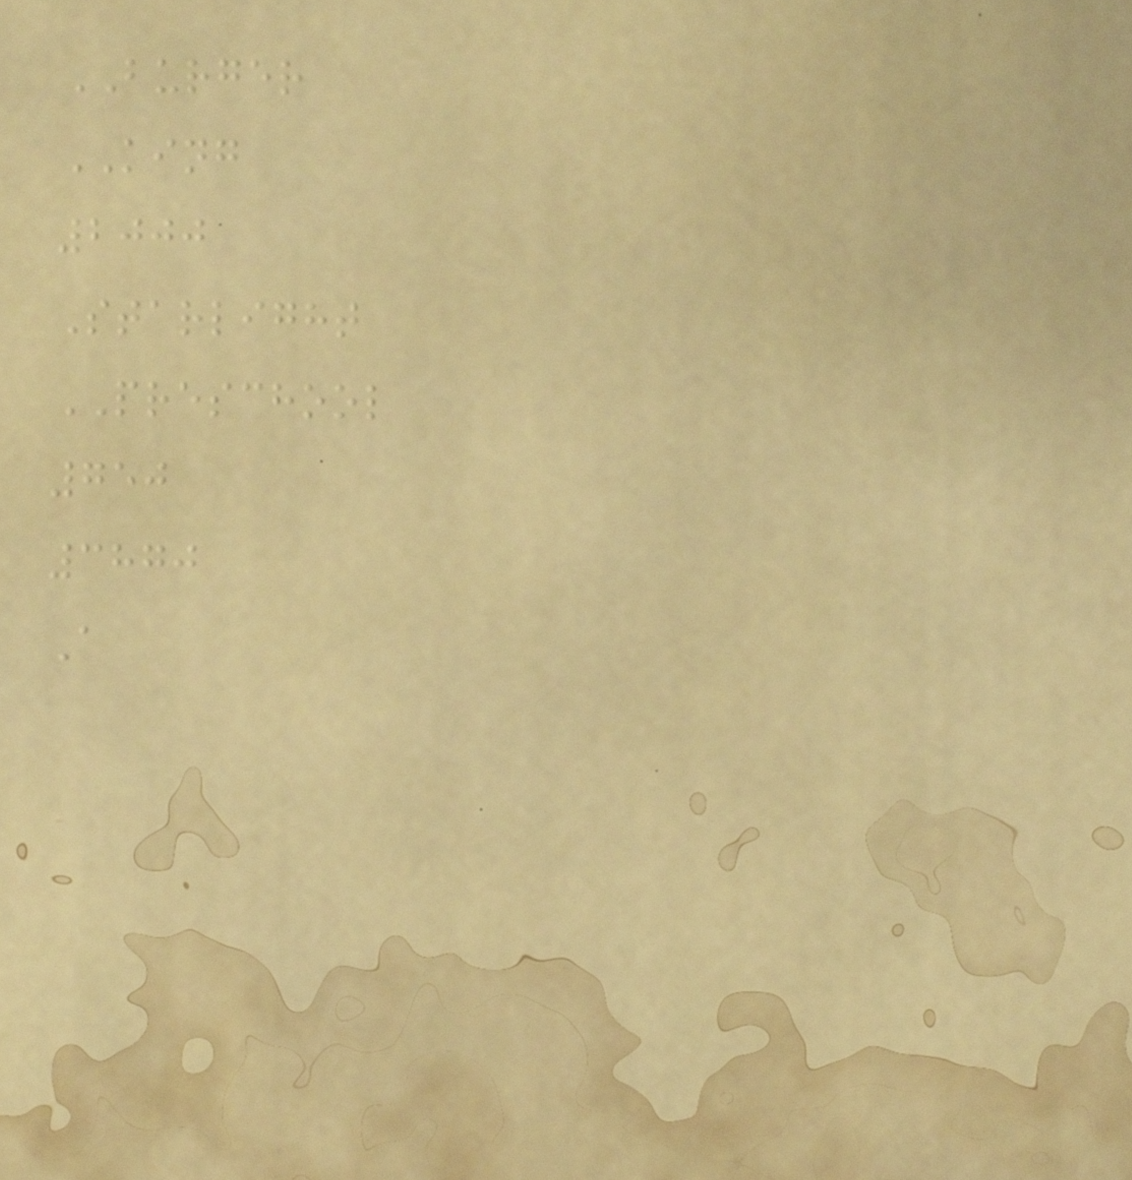BURGER
KING
2000
Starlight
PRESCHOOL
750
3870
A
